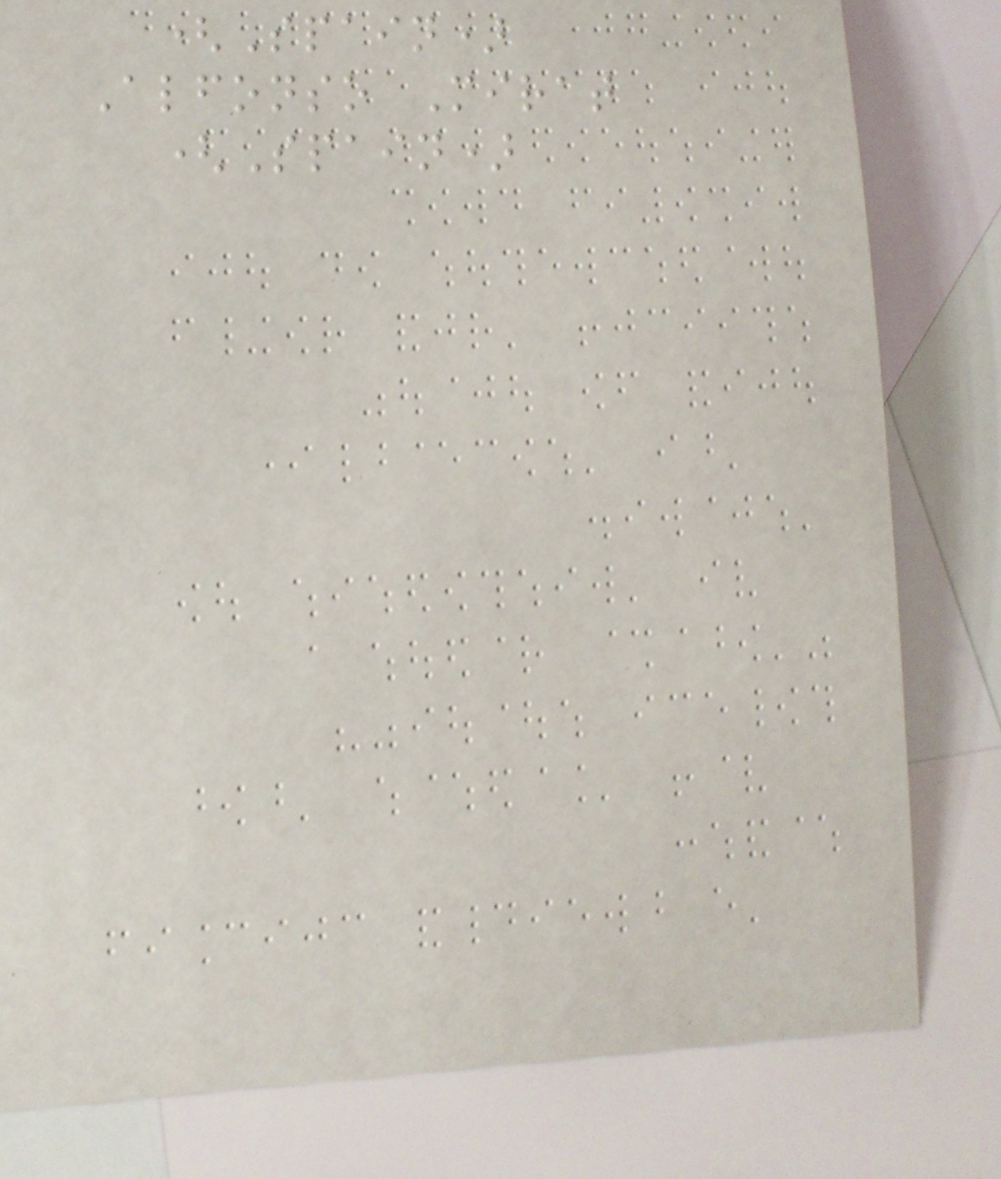(Spain)
Alfonso Mirat
(Spain)
